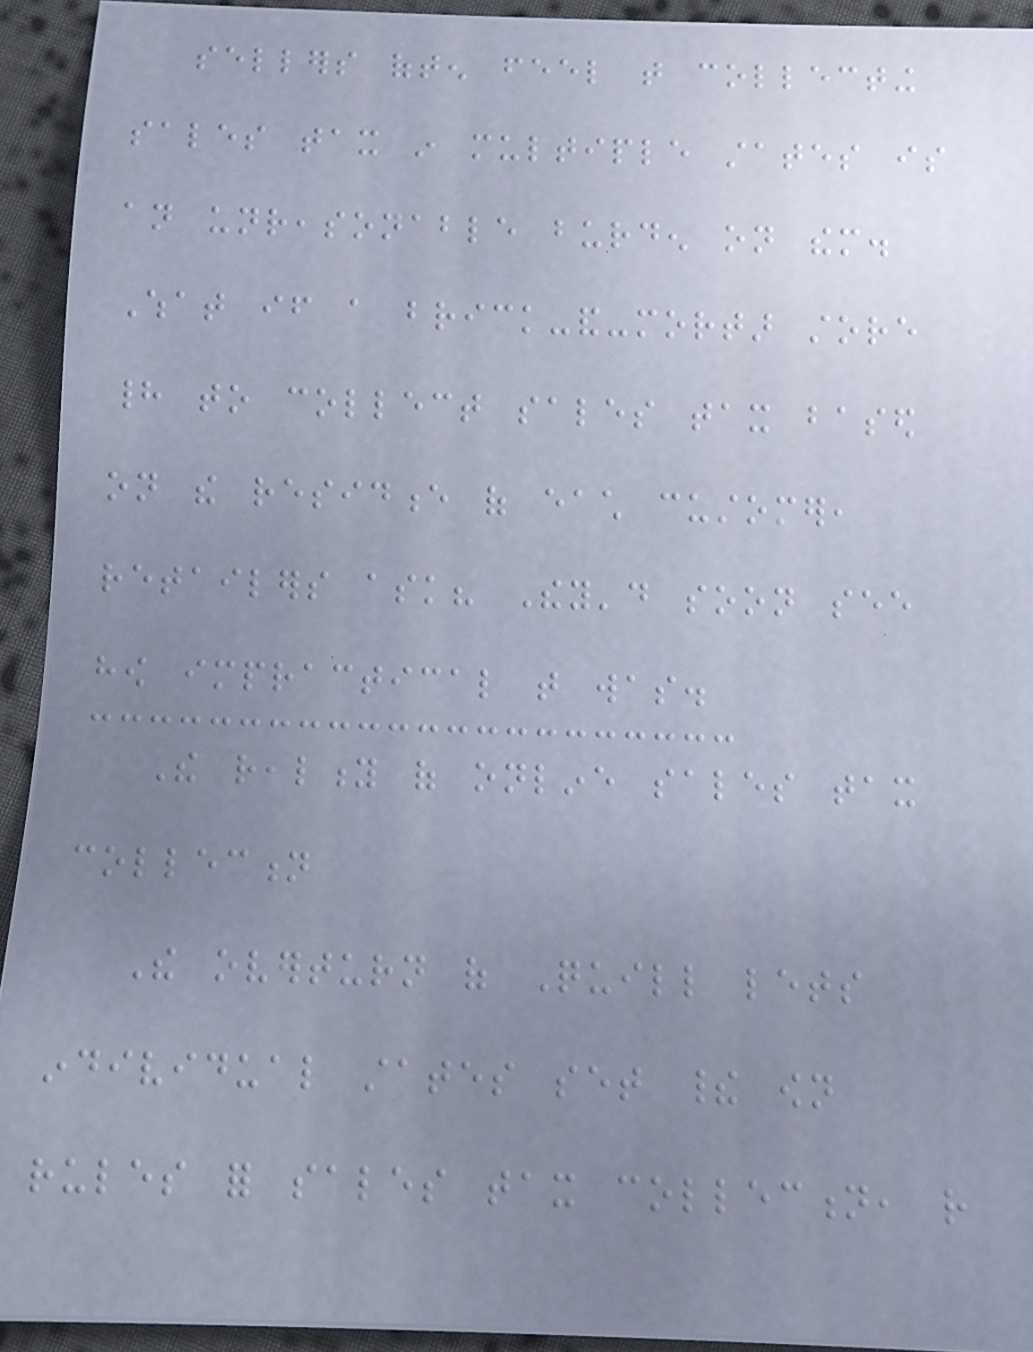sellers often feel that collecting
sales tax in multiple states is
an unreasonable burden on them.
What if a brick-and-mortar store
had to collect sales tax based
on the residence of each customer,
retailers ask? They'd soon see
how impractical that was.
The reality of online sales tax
collection
The overturn of Quill lets
individual states set their own
rules for sales tax collection, rather
